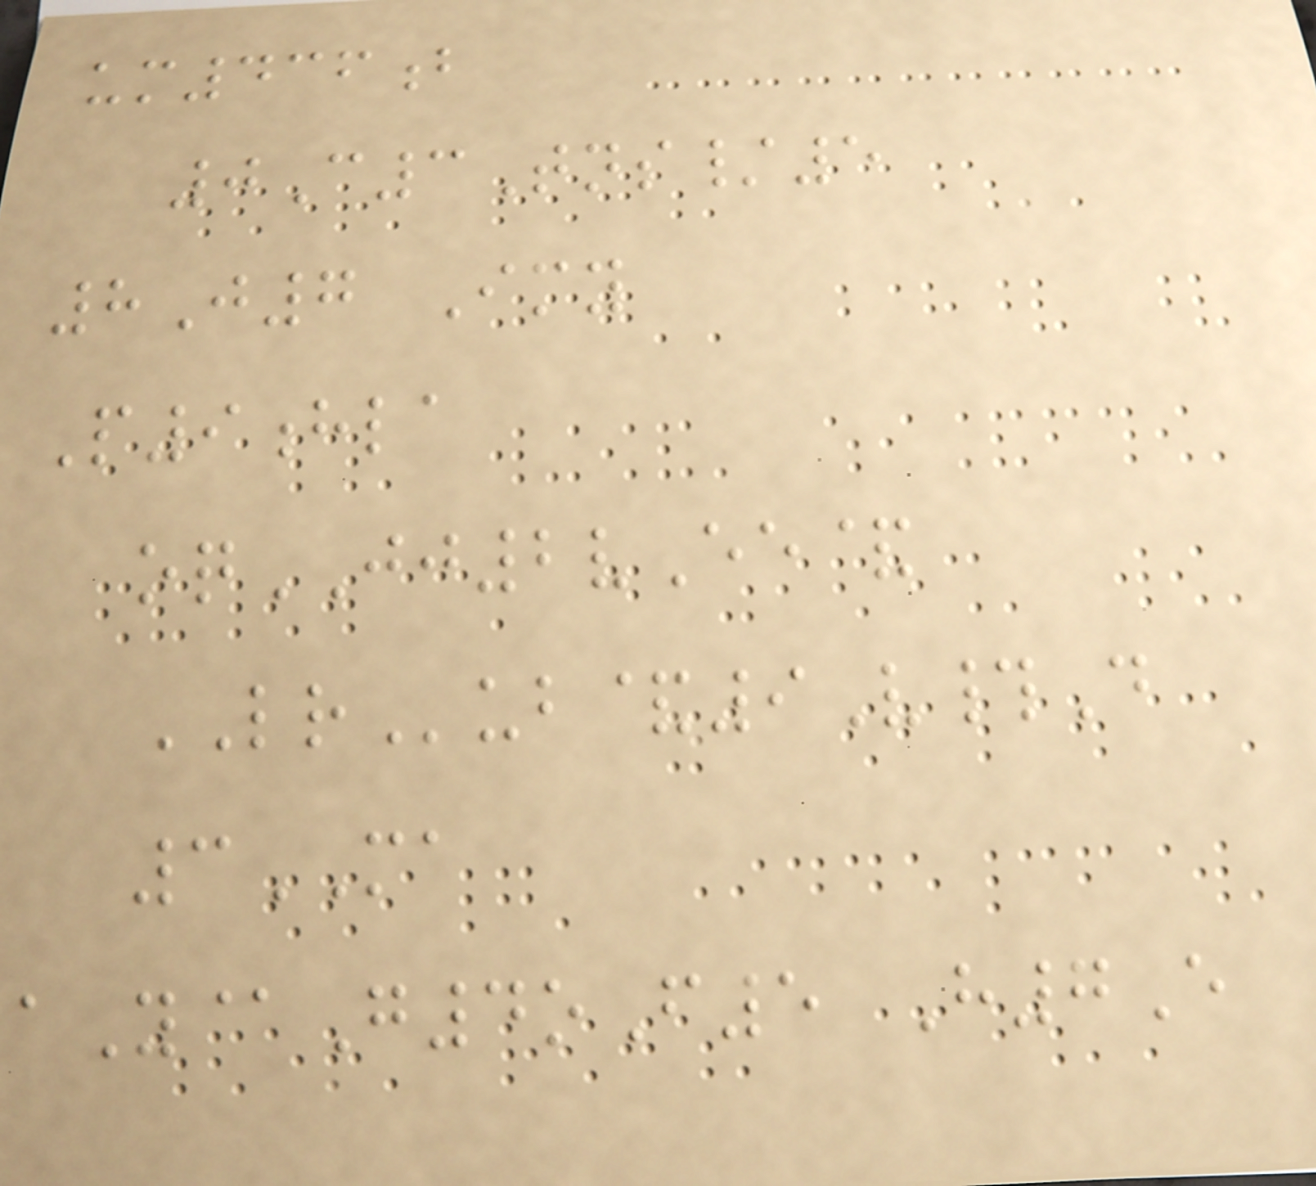um436b
0C3Tns/5
8J7 Imy
P9hla
oqJJ2vEe&
LRub&9V#D
3MA
aY@G4oF5 H7E
